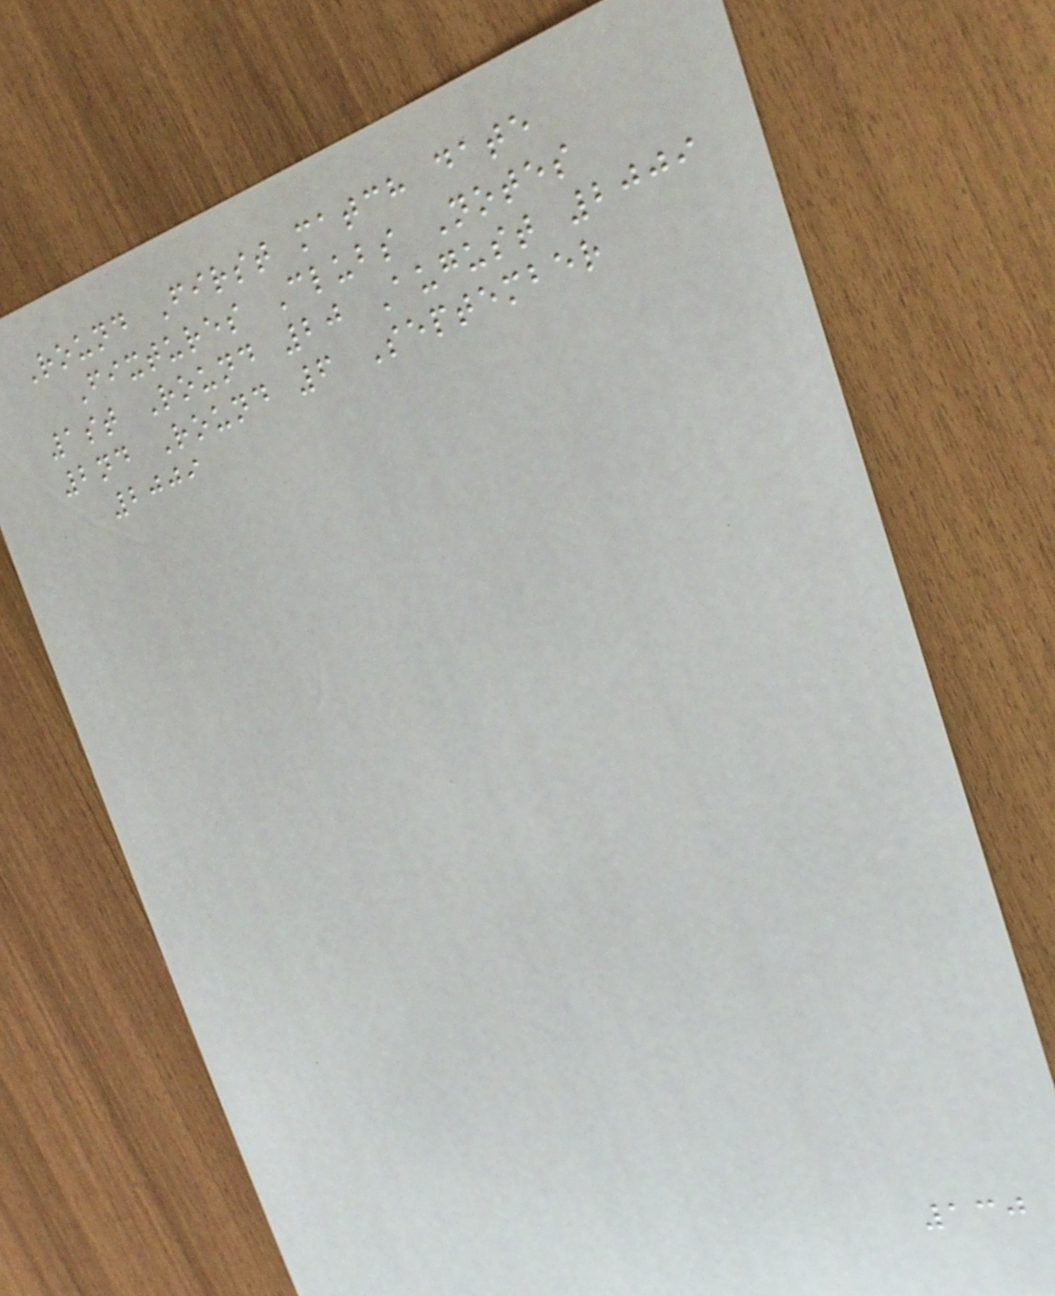Round First match date
Fixtures Clubs Notes
1st Round 20 August 2009
2nd Round 6 September
2009
130
